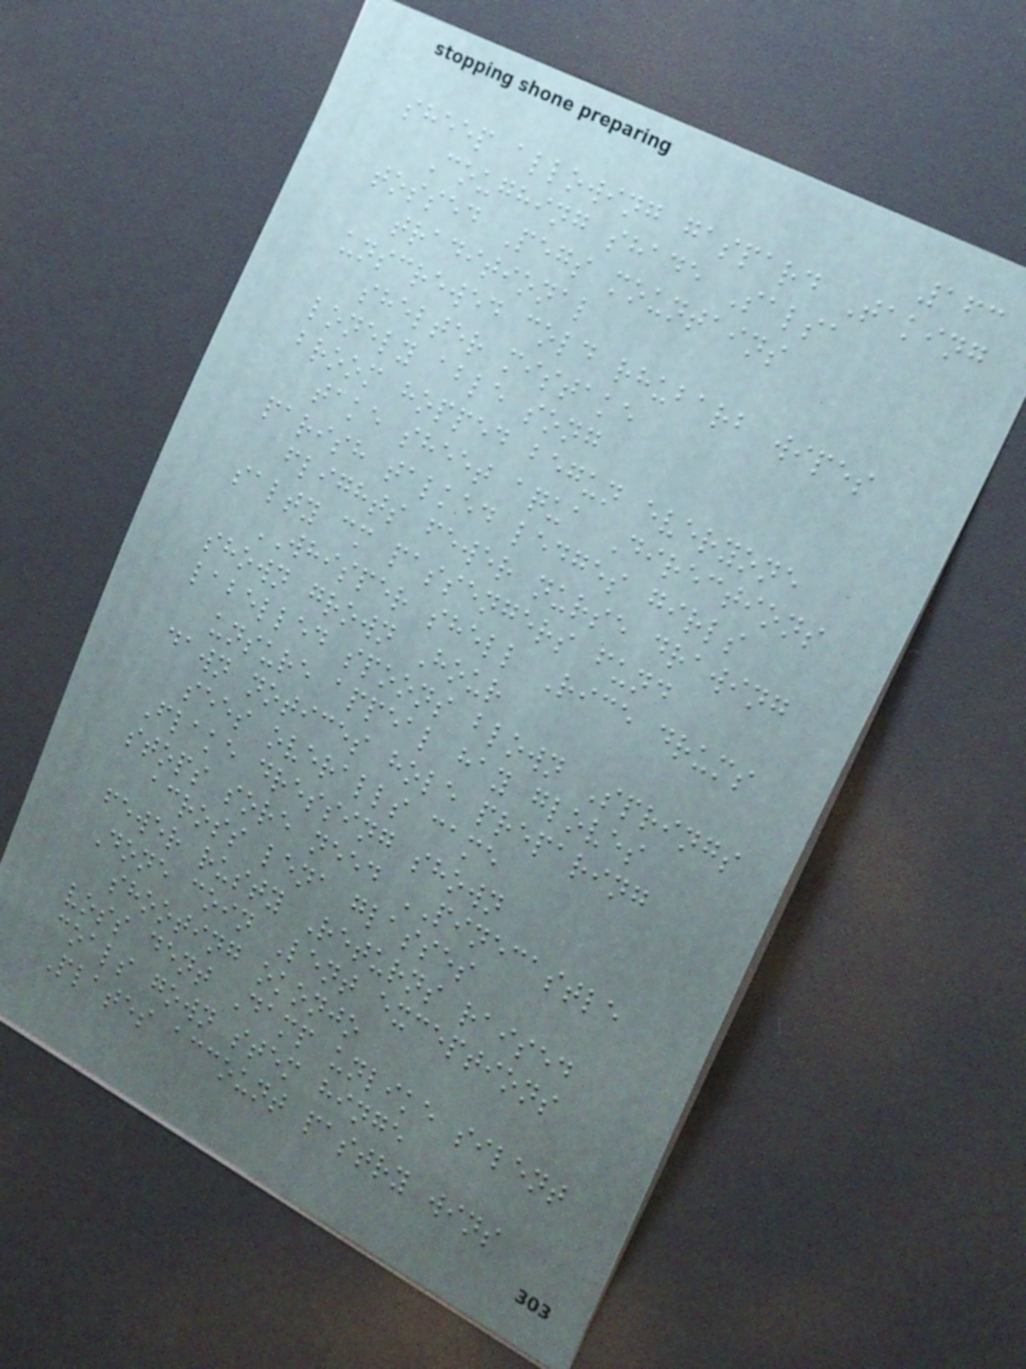163
sheep allowing gaspard Taking
Coughing shade Salsa
tossed Pegs mountains
traditional
unscrewed cold rhubarb wipes
shelter mistake
lonely able song
broom hopped begun everyone
take sheet aqua Directions
parish talked ledges girls
flights fewer nurse drawing
salty cm passengers fund
WHISPER shell Rice drums
shown grown Hour
labelled spoons blown Springs
unsure appeal hay gloves
dawn notices hole preparing
sees overalls came
Flake dressing shown
stops sore need PINECASTLE
across lena glasses
fewer rusty Returns raised
Done coin Lent exceptions
shooting okonjo
voss dent Damp unlike silent
coals gown stem hinge
Plates account pastry wins
